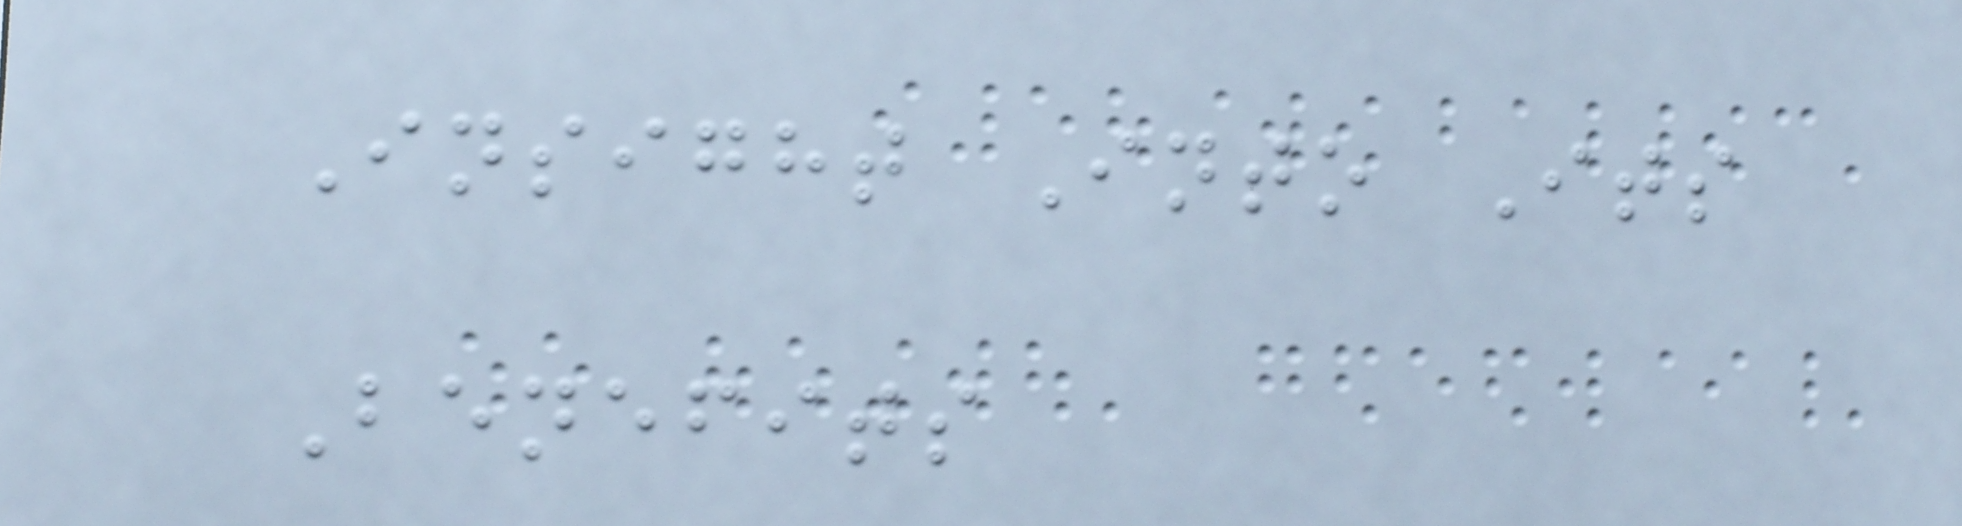Insight Into Its
Benefits
